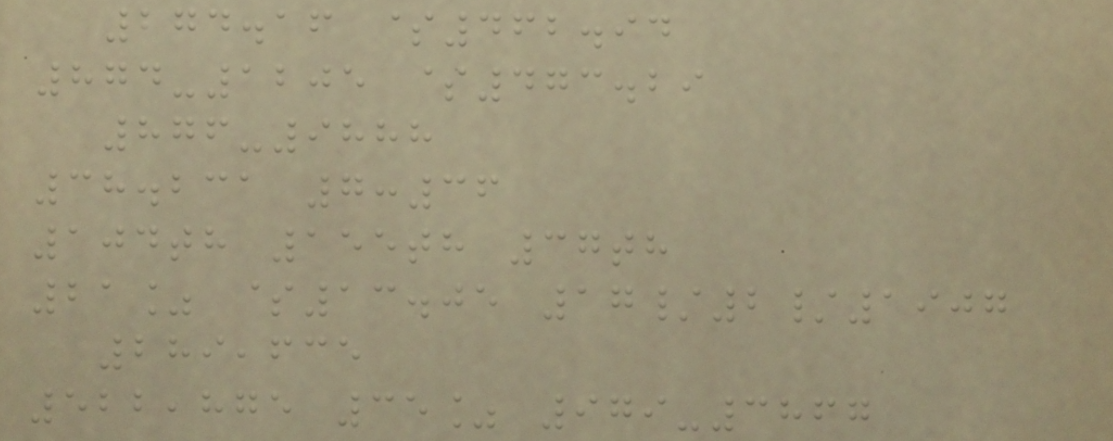274.16 $462.94
874-1205 $473.29
876-9888
38.231 7:36
104th 155th 37th
21% $13.05 17/2/1907
289,635
522,875 35% 979-3867
